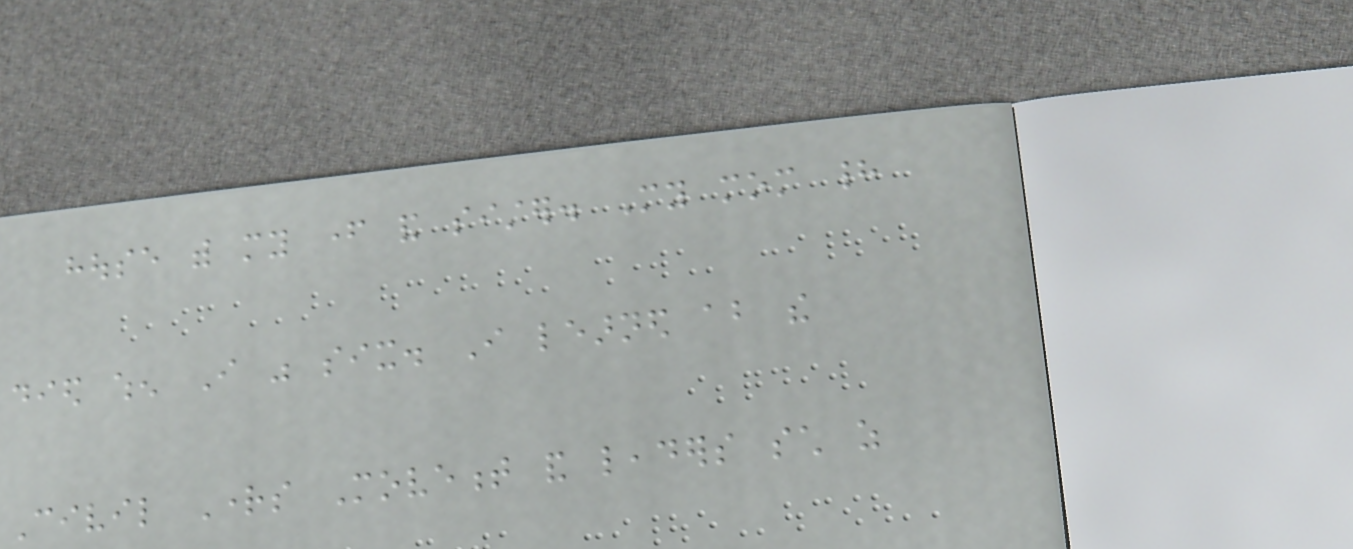house with my father and sister. My mom had
died when I was six. I learned about the
Civil Rights Movement and leaders such as
